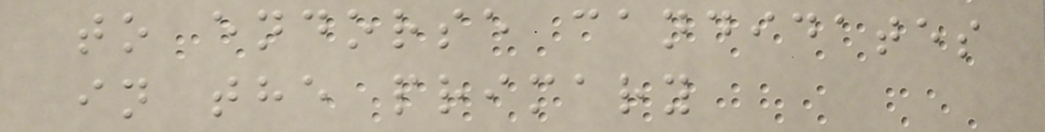to endorse candidates
in the primary
